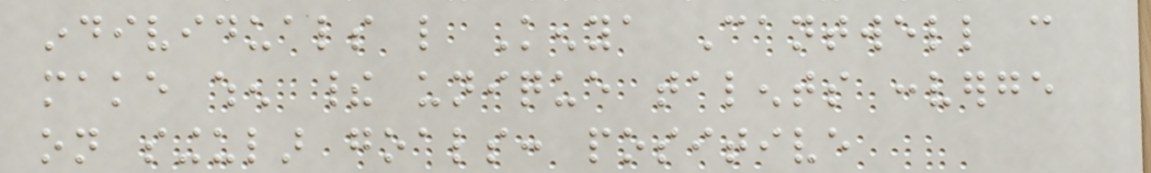individuals like Kenya Cantwell can
make when their unique talents converge
on singular goals: positive
